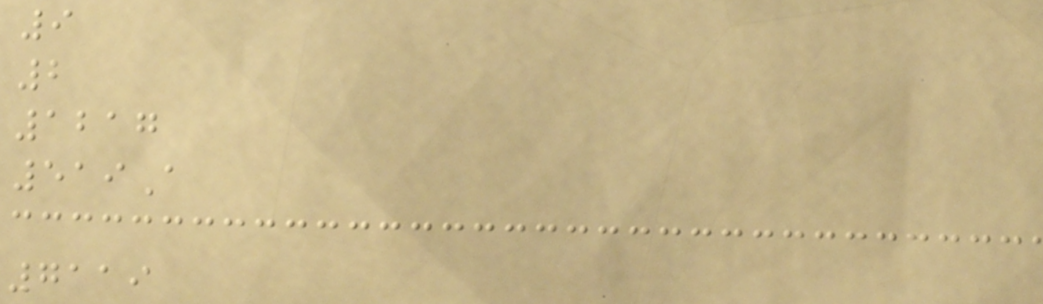9
2
1217
519A
7119
